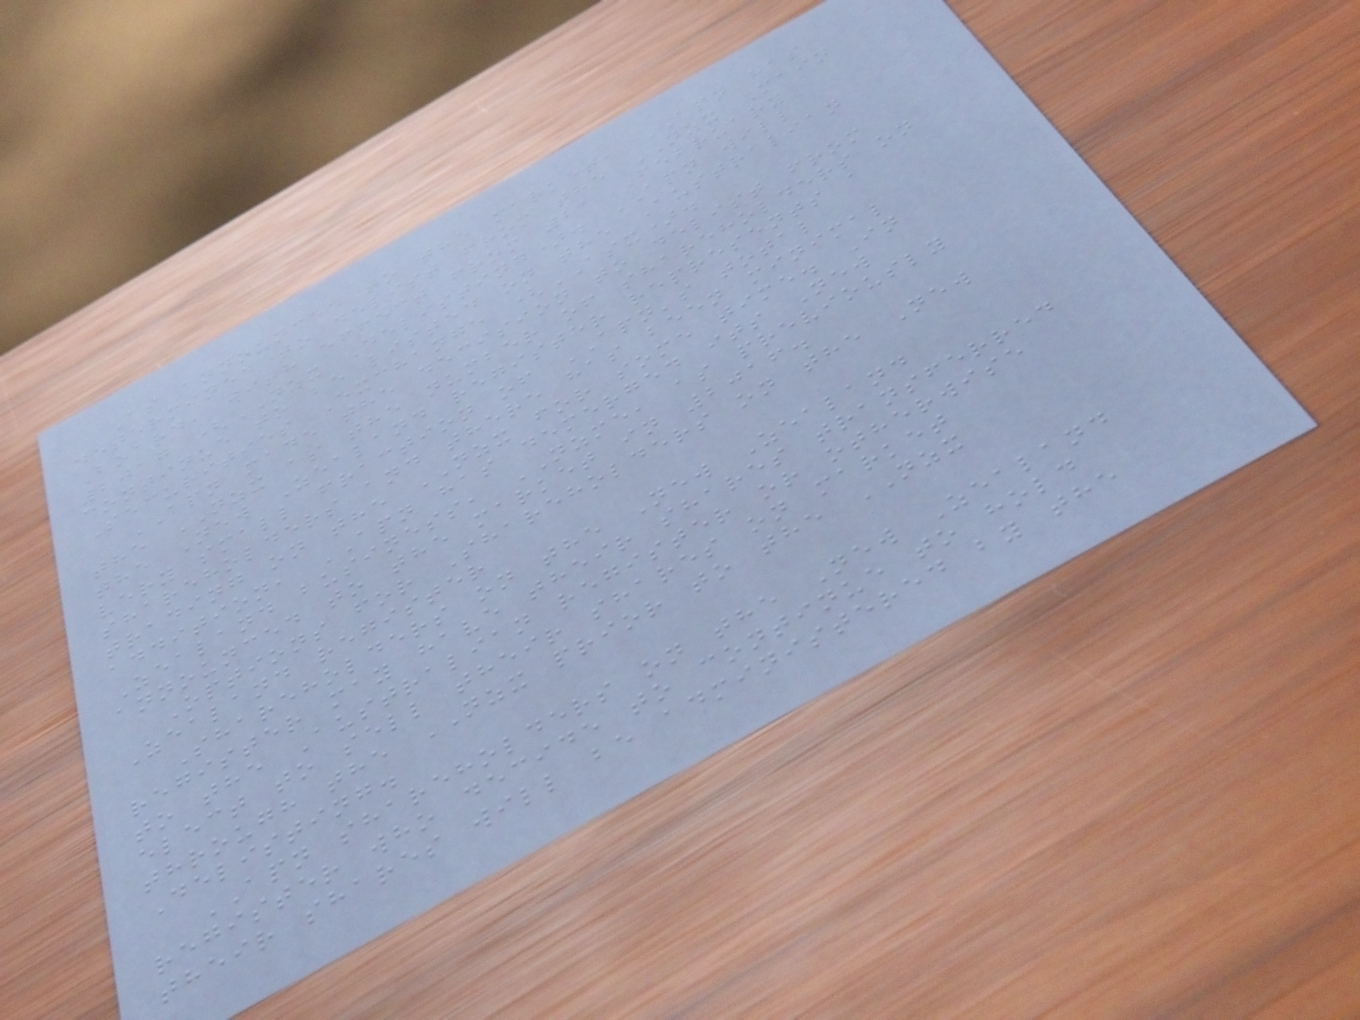As announced to the market, APN has
determined to delist from the NZX Main
Board, with effect from 21 February
2017 (NZX Delisting). APN will
continue to be listed on the Australian
Securities Exchange (ASX).
APN made the decision to delist from
the NZX as the number of shareholders on
the New Zealand register represents a
very small fraction of APN's total
shareholders and there has been minimal
trading on the NZX for some time. In
addition, APN has demerged its New
Zealand business, NZME, as previously
announced to the market in 2016.
Options for Shareholders on the New
Zealand register
Shareholders on the New Zealand
register may have their shares transferred
to the Australian register or otherwise
elect to sell their shares on market
through the NZX prior to the NZX
Delisting.
APN shareholders on the New Zealand
register who decide to continue to hold
their shares will be administered by the
